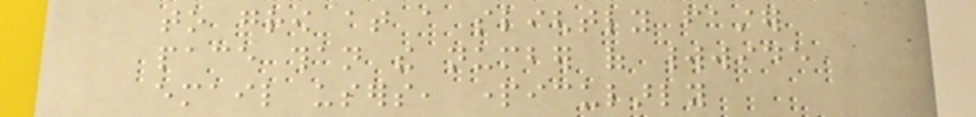to grow at a slightly faster
pace than the number of worldwide
email users, particularly
